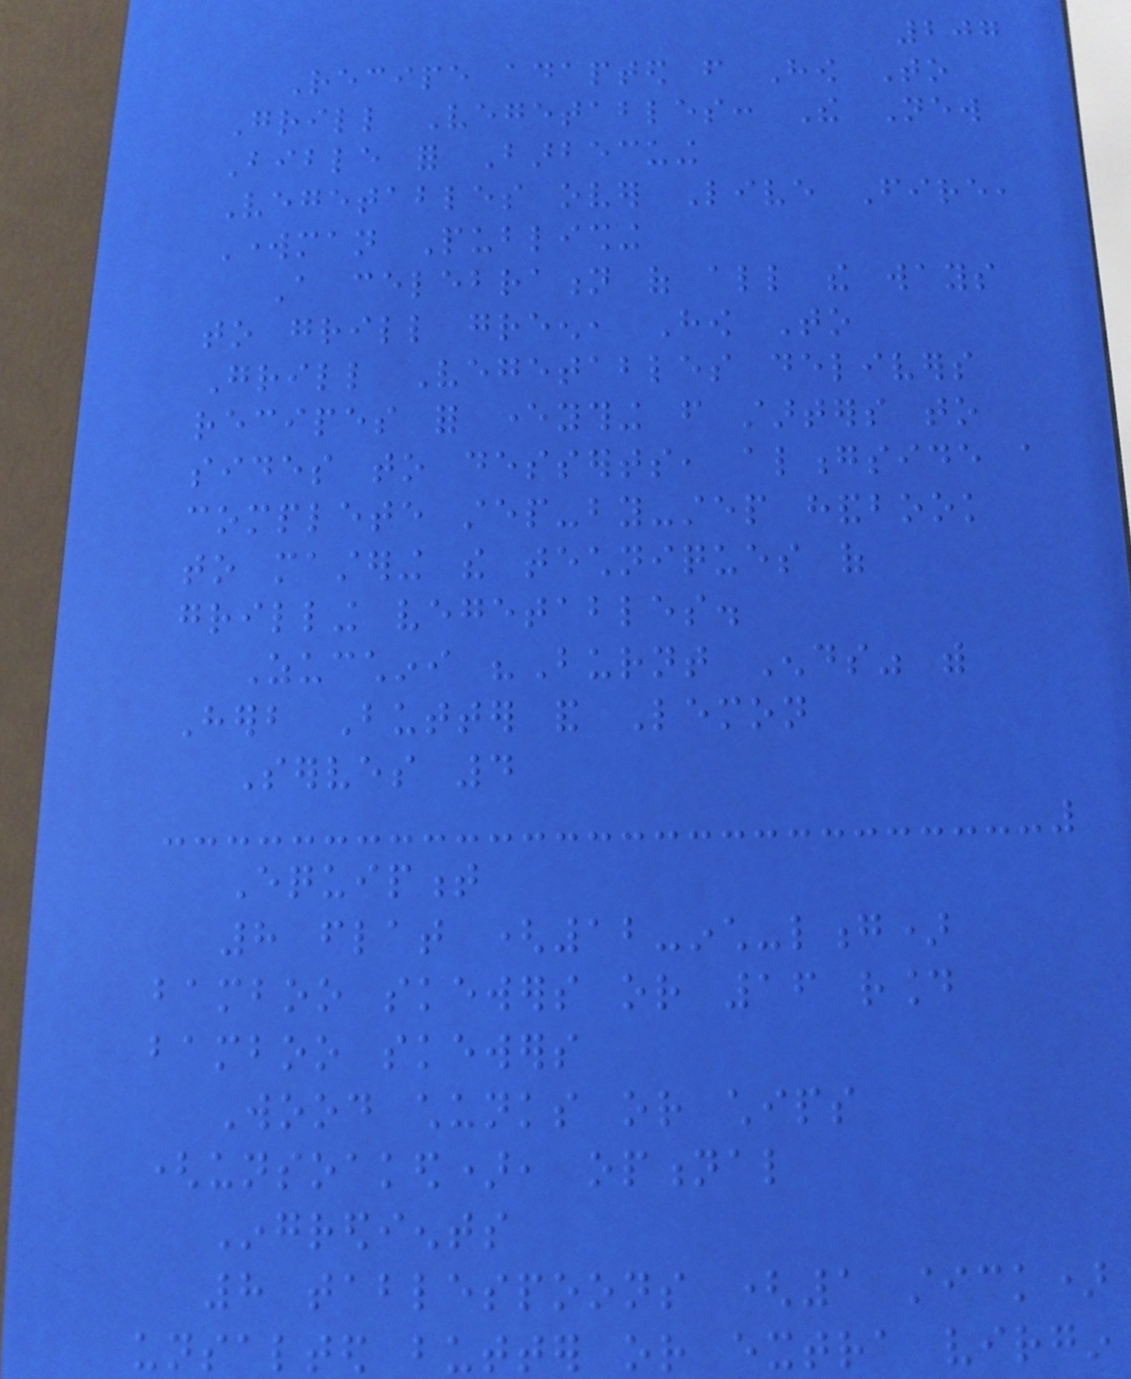207
Recipe adapted from How To
Grill Vegetables: The New
Bible for Barbecuing
Vegetables over Live Fire,
Workman Publishing
A celebration of all the ways
to grill green, How To
Grill Vegetables delivers
recipes for everything from starters to
sides to desserts, alongside a
complete step-by-step handbook
to mastering the techniques of
grilling vegetables.
Zucchini "Burnt Ends" with
Herb Butter and Lemon
Serves 4
Equipment
8 flat (12-inch-long)
bamboo skewers or 16 round
bamboo skewers
Wood chunks or chips
(unsoaked), optional
Ingredients
8 tablespoons (1 stick)
unsalted butter or extra virgin
